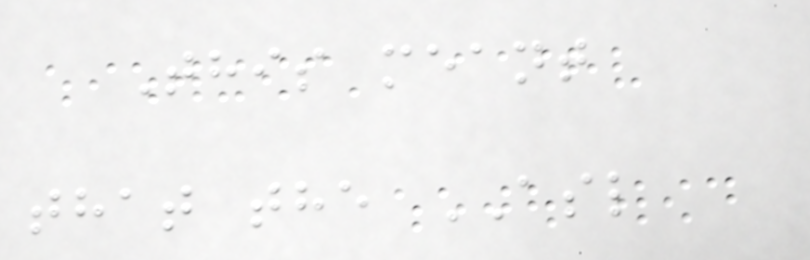This meant
that the ASL
